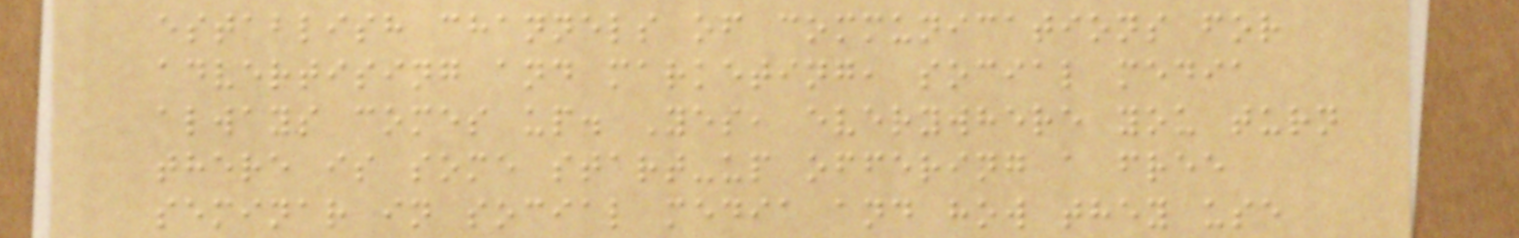establish channels of communications for
advertising and marketing, social media
always comes up. Yes, everywhere you turn
there is some start-up offering a free
seminar in social media and how they use
